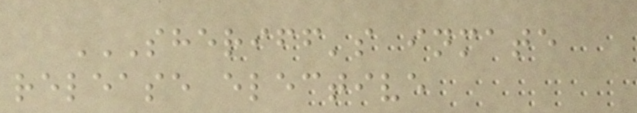SHERIFF'S INMATE
RELEASE ELECTIVE
